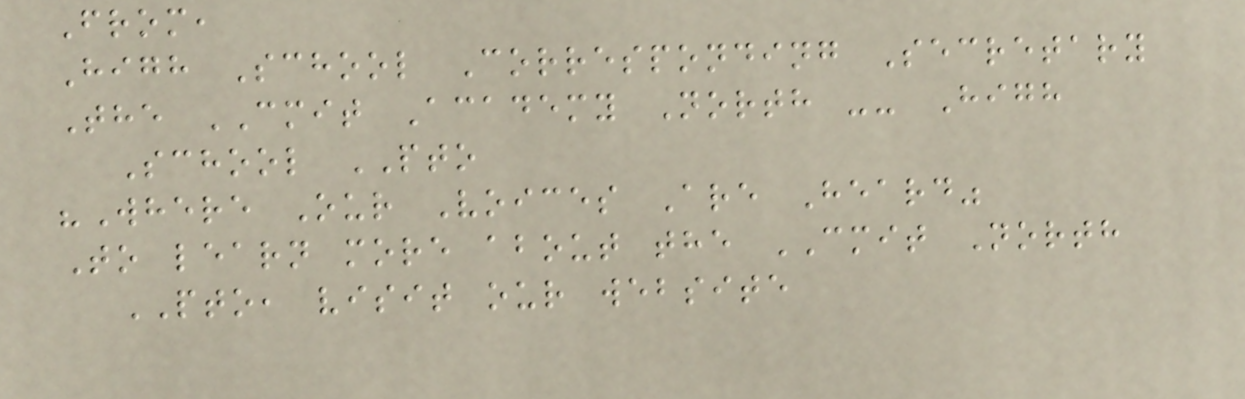From,
High School Corresponding Secretary
The CMIT Academy North -- High
School PTO
"Where Our Voices Are Heard"
To learn more about the CMIT North
PTO, visit our website
